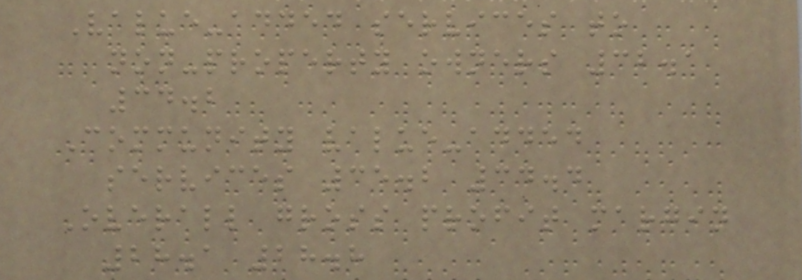Value-added services to
non-property owners 32.1
34.2
Community value-added
services 35.2 34.4
Overall gross profit margin
28.1 28.8
